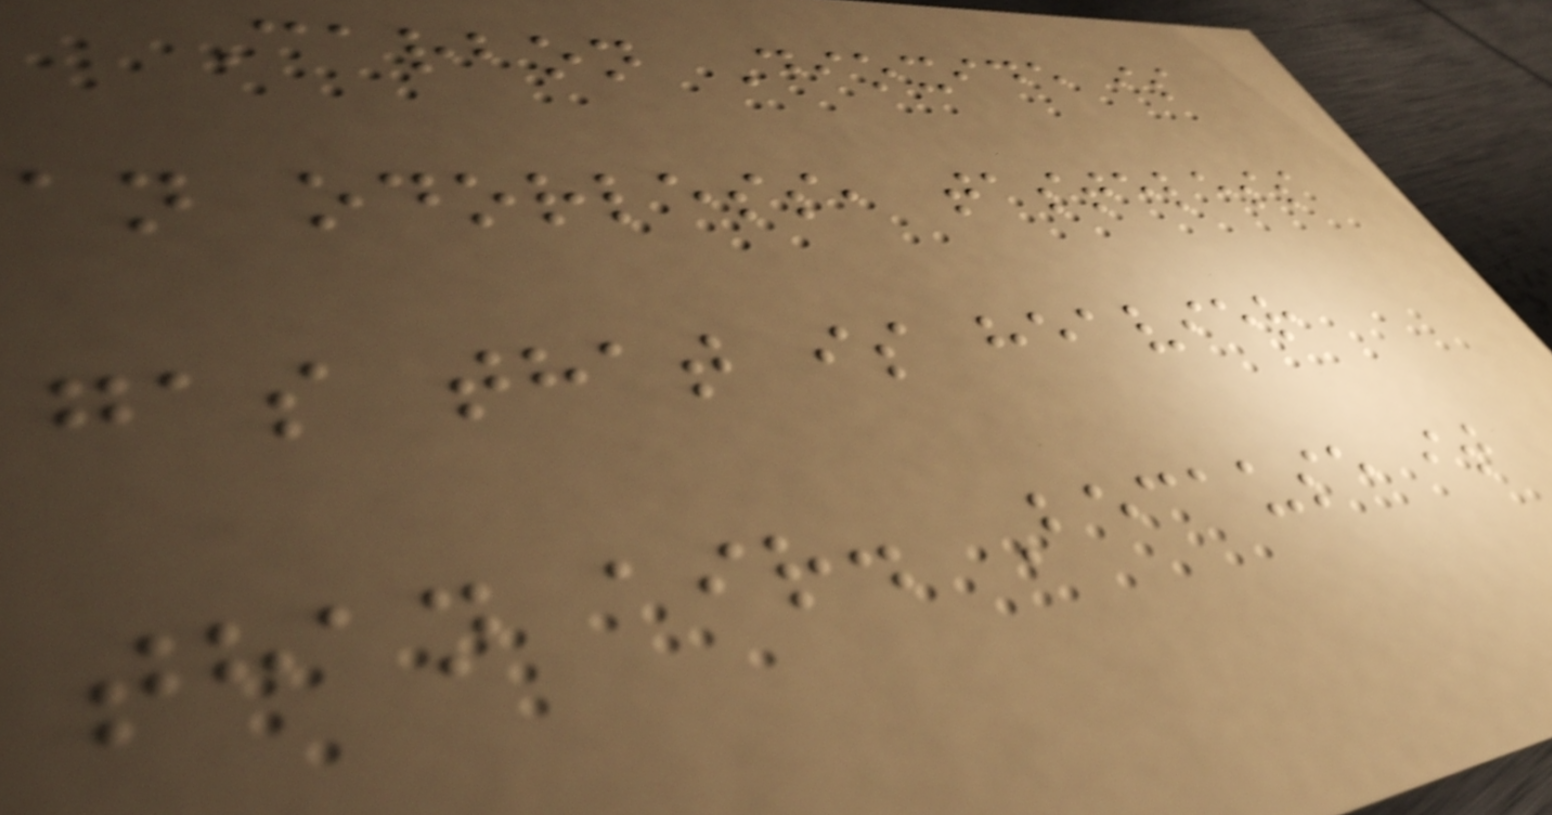Carbon Dioxide is
an odorless, tasteless
gas that is heavier
than air. Because it
